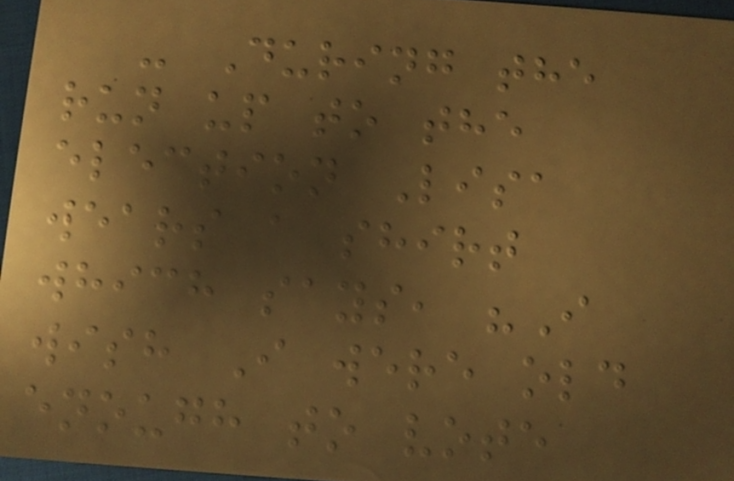- During the
run up to the
election Lisa
wears a shirt
which says, "I
wish I were old
enough to vote
